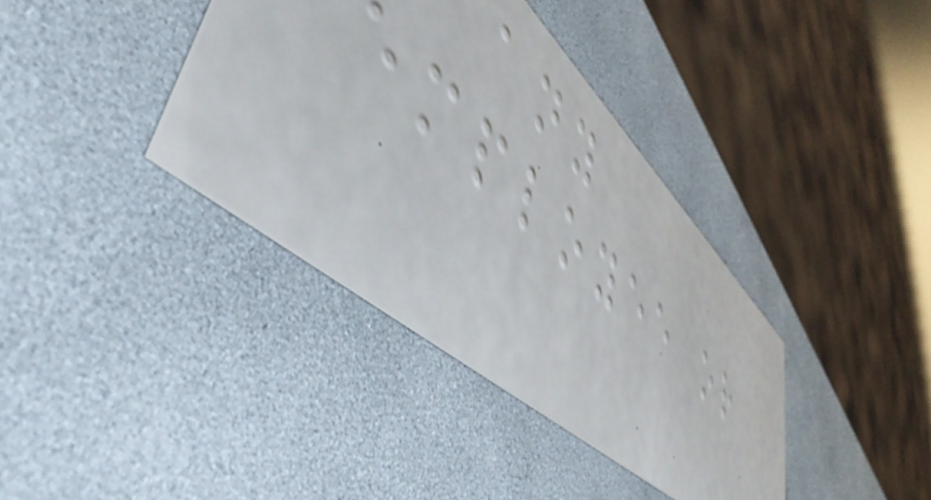any
employee or
